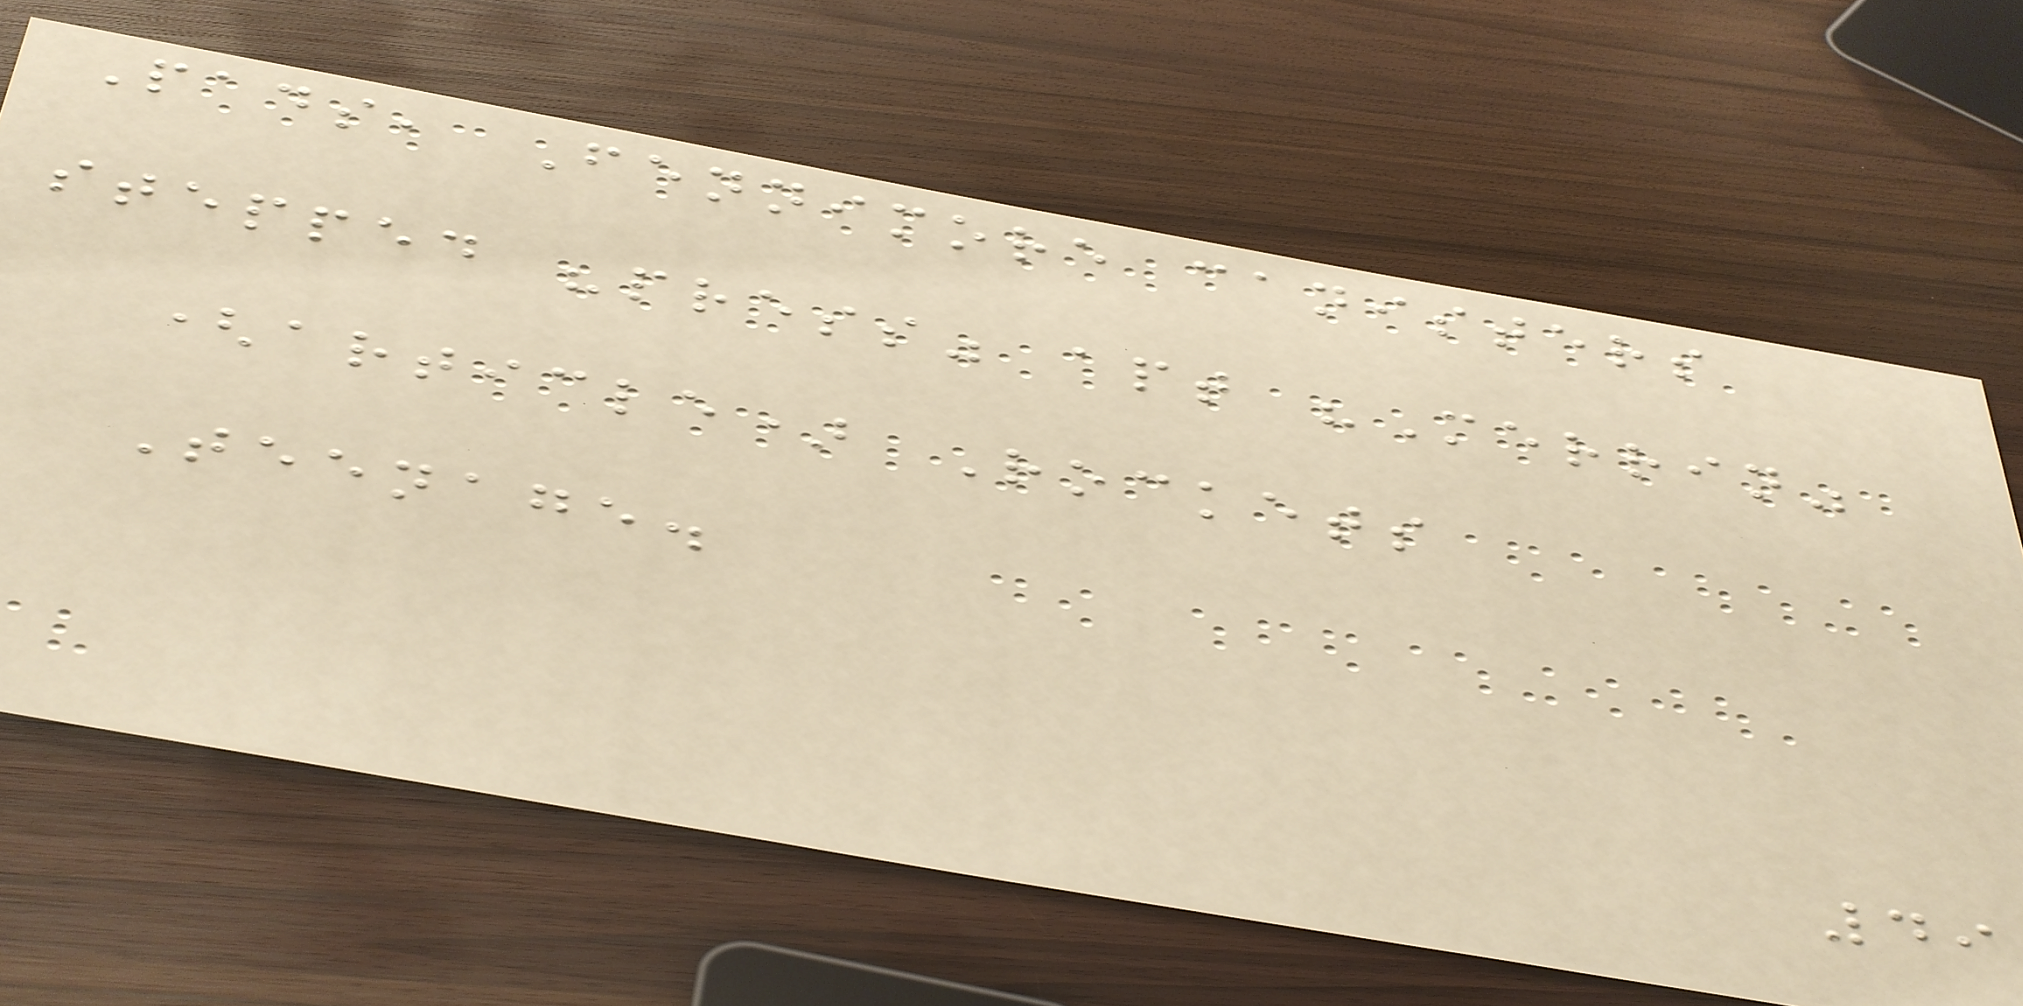Pads, Fennimore canisters
stepped "press" apt "Merrin"
(article) Rockets
Teenage.
49
